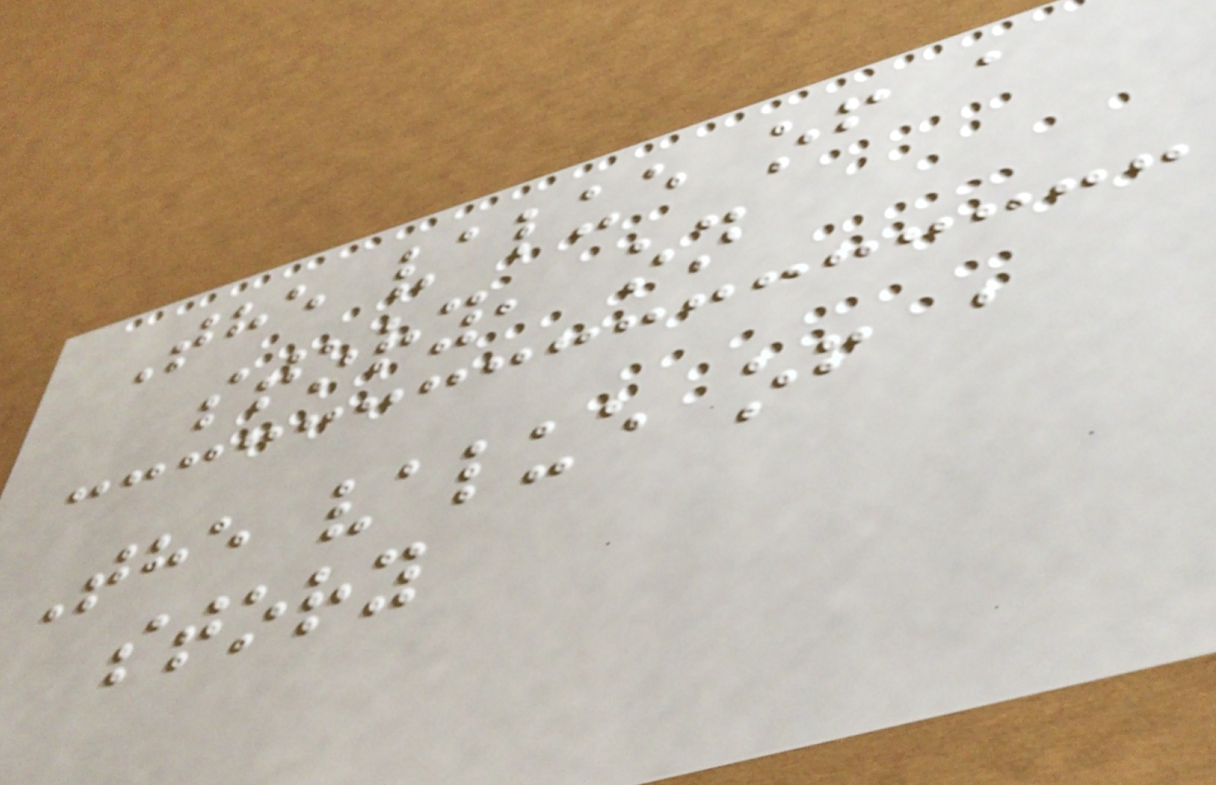The value of a
story, on
The value of a
story
